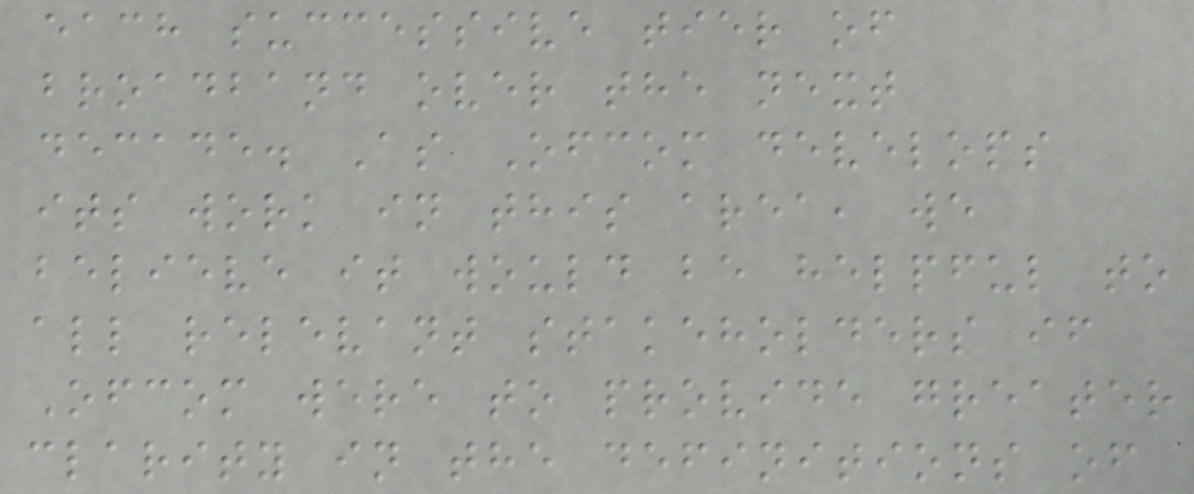each successive tier of
broadband over the next
decade. As Ofcom develops
its work in this area, we
believe it would be helpful to
all relevant stakeholders if
Ofcom were to provide greater
clarity in the definitions of
